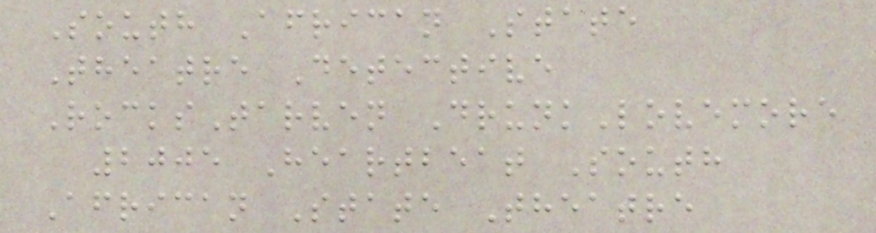South African State
Theatre Detective
RocksTarven DrunkLovemore
2005 Heartbeat South
African State Theatre
